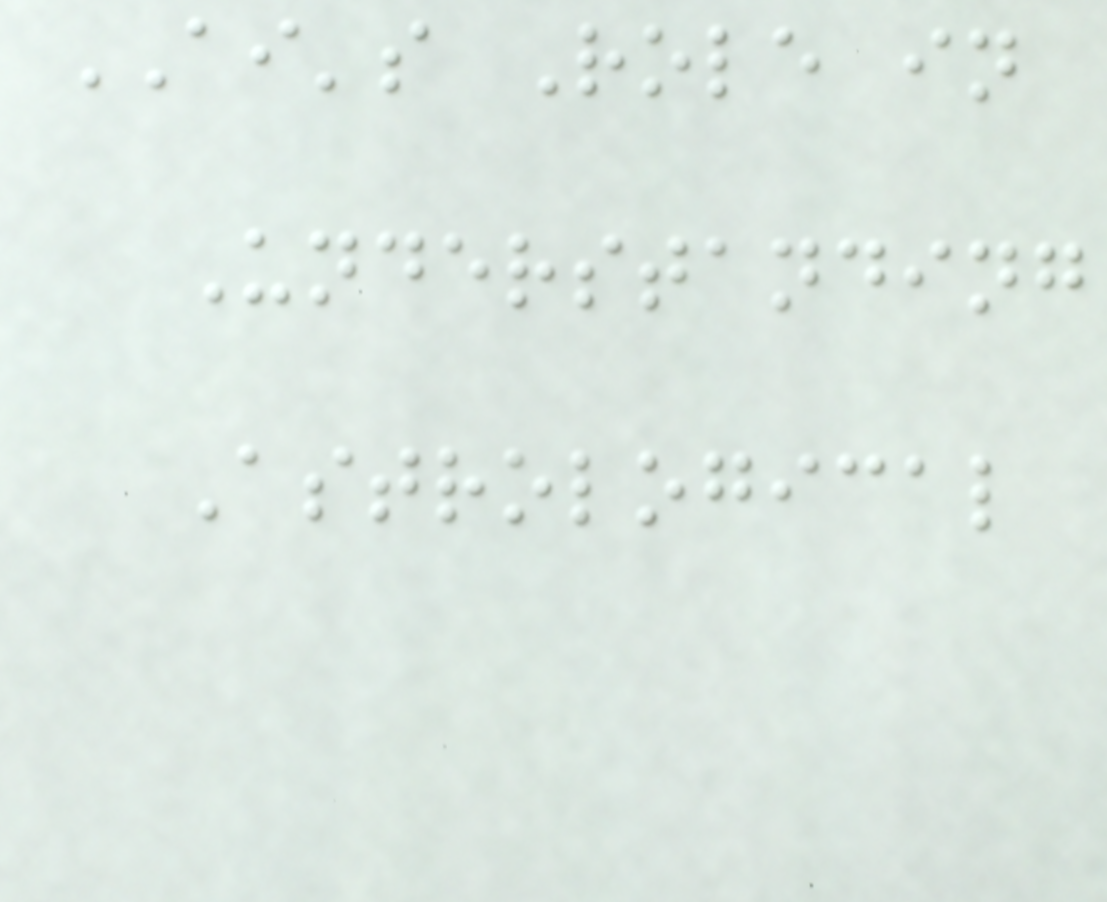AI's Role in
Understanding
Astrological
